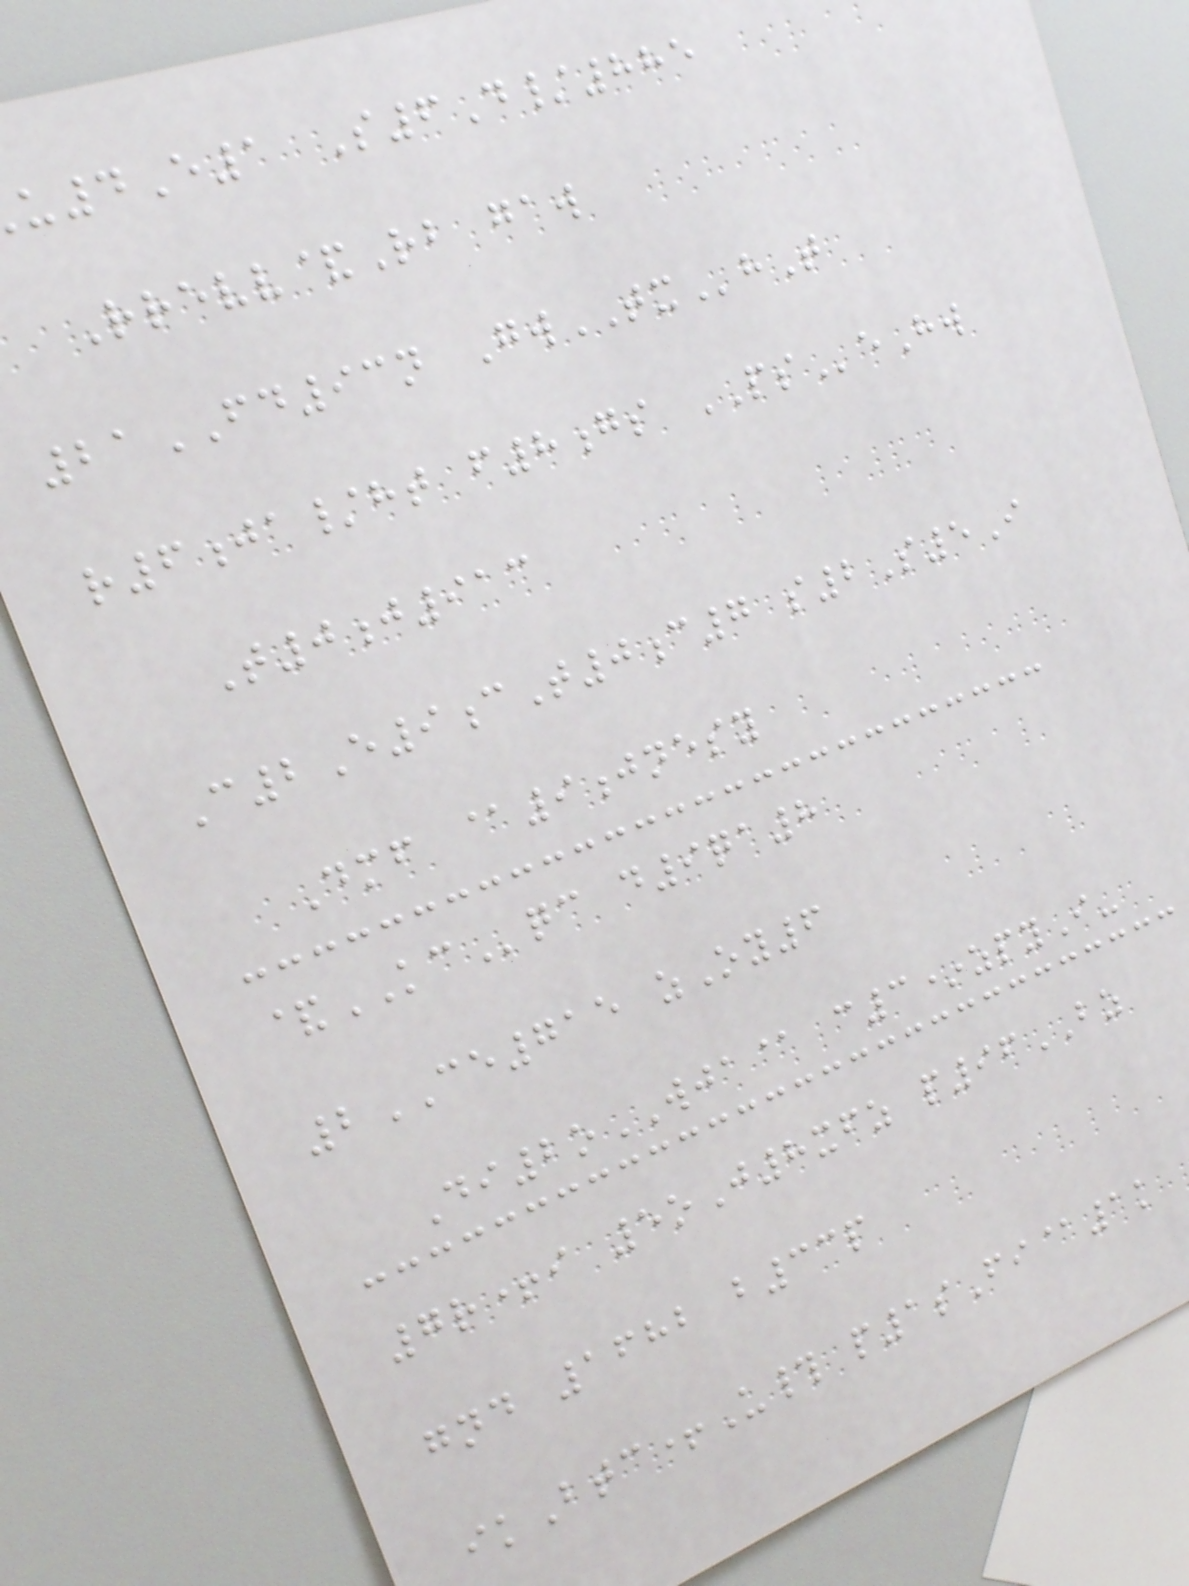4E1 S6D/885
Rrevv&Rb gaw
21FD93n GwTXhT
r6ja/ht f8gs PSeHw
T0j913
C2E9cT0c7 s2S5I
Dmf @9jnesy
&KCqc d9qa8
2CE715 zOy6
Di2oWJA@ c3*zpyI-
7r+i 5oJ8xfz p96BZ
gnd 1682 b33p
ikBtc+U# p1sFi@1k
